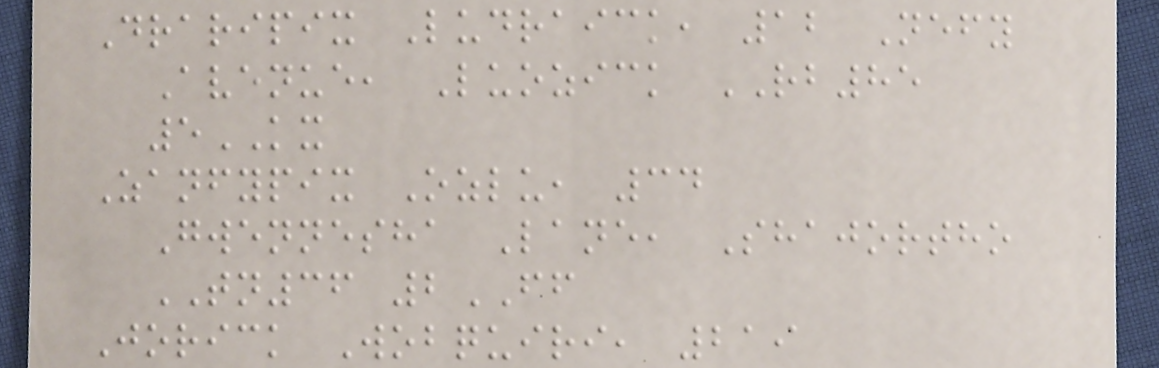Draripix Ludraick, 12 Nefy
Avenue, Luozick RB85
5KX
Zanfypix Ozlu, 34
Gwennesha Lane, Shajortho
TN36 2FF
Jorick Wobquiri, 219
